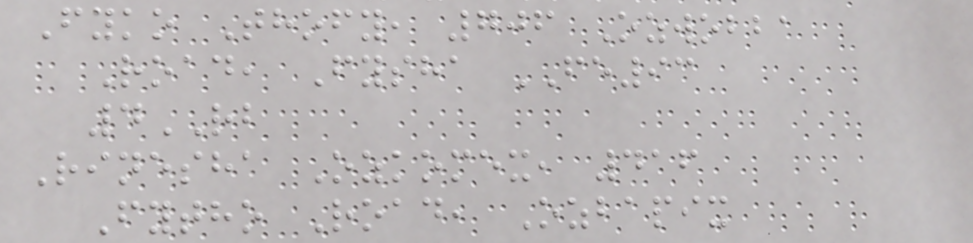Fyko Thofy, 706 Ozwobba
Road, Fysha FE93
4RB
Rinesha Ozkomex, 416
Fytho Road, Ozbapix
